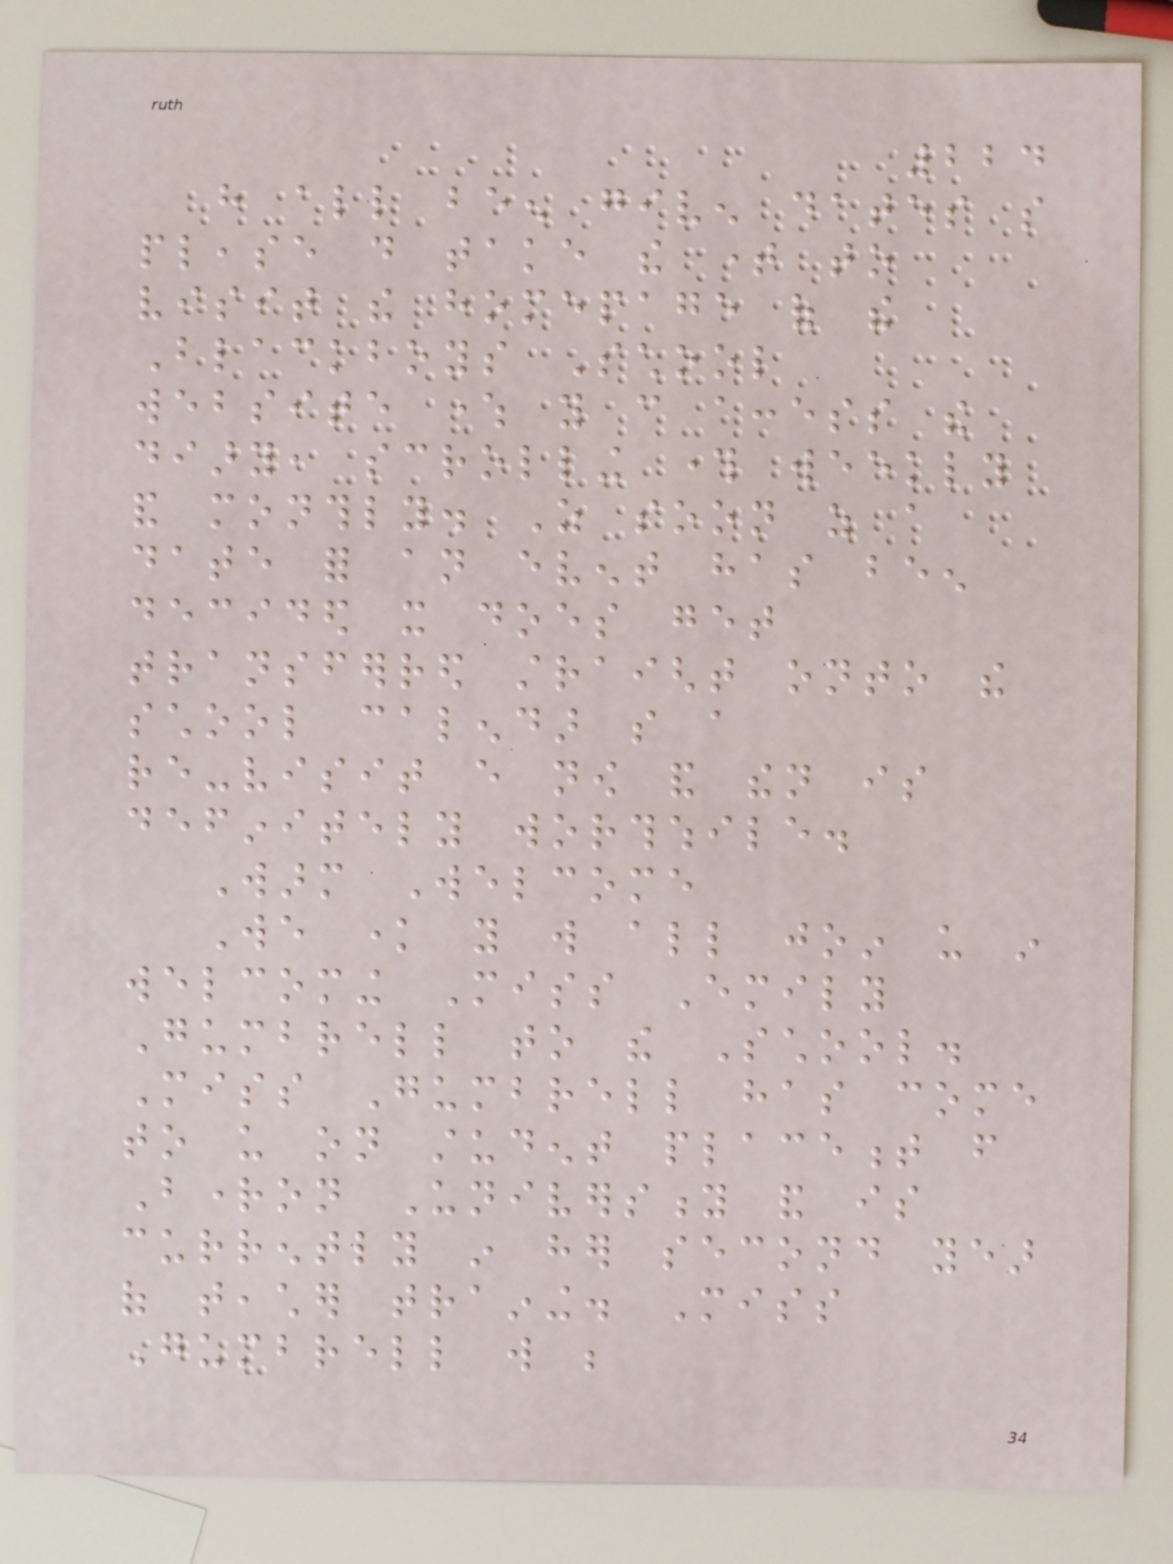224
have all been given dates so
please do take the time to
visit the homepage of the
Blackboys School
website where you can access the
diary, scrolling through weekly
and monthly. As soon as a
date for an event has been
decided it does get
transferred straight onto the
school calendar so a
re-visit every now and then is
definitely worthwhile.
Warm Welcome
We know you will all join us in
welcoming Miss Emily
Gumbrell to the School.
Miss Gumbrell has come
to us on student placement from
Brighton University and is
currently in her second year
of teacher training. Miss
Gumbrell will be
